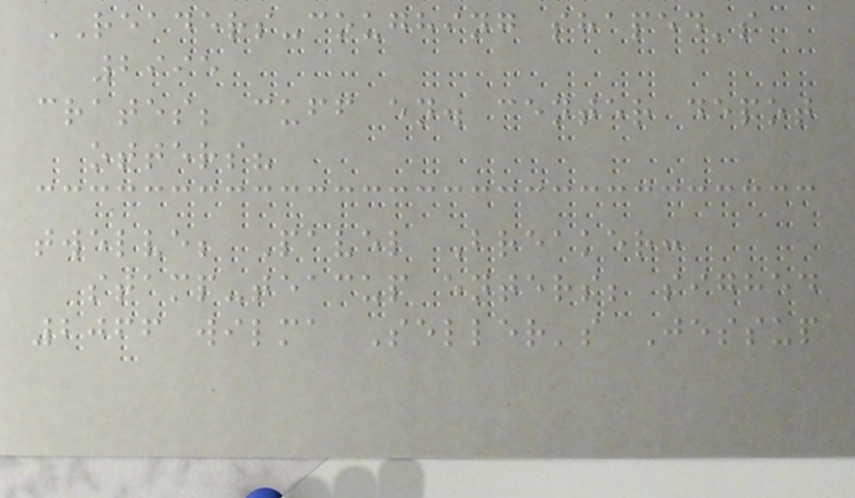READERS-coughing shaped's
2995
crates; cuff en. center depot
otters?
twelve; Pavel Breaker:
stamp-teacup enters; sighed
2066 wilma Seller's Jessup
